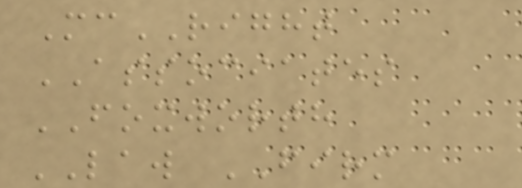McRIGHT
ASSOCIATES
FOXWORTH
LAW FIRM
